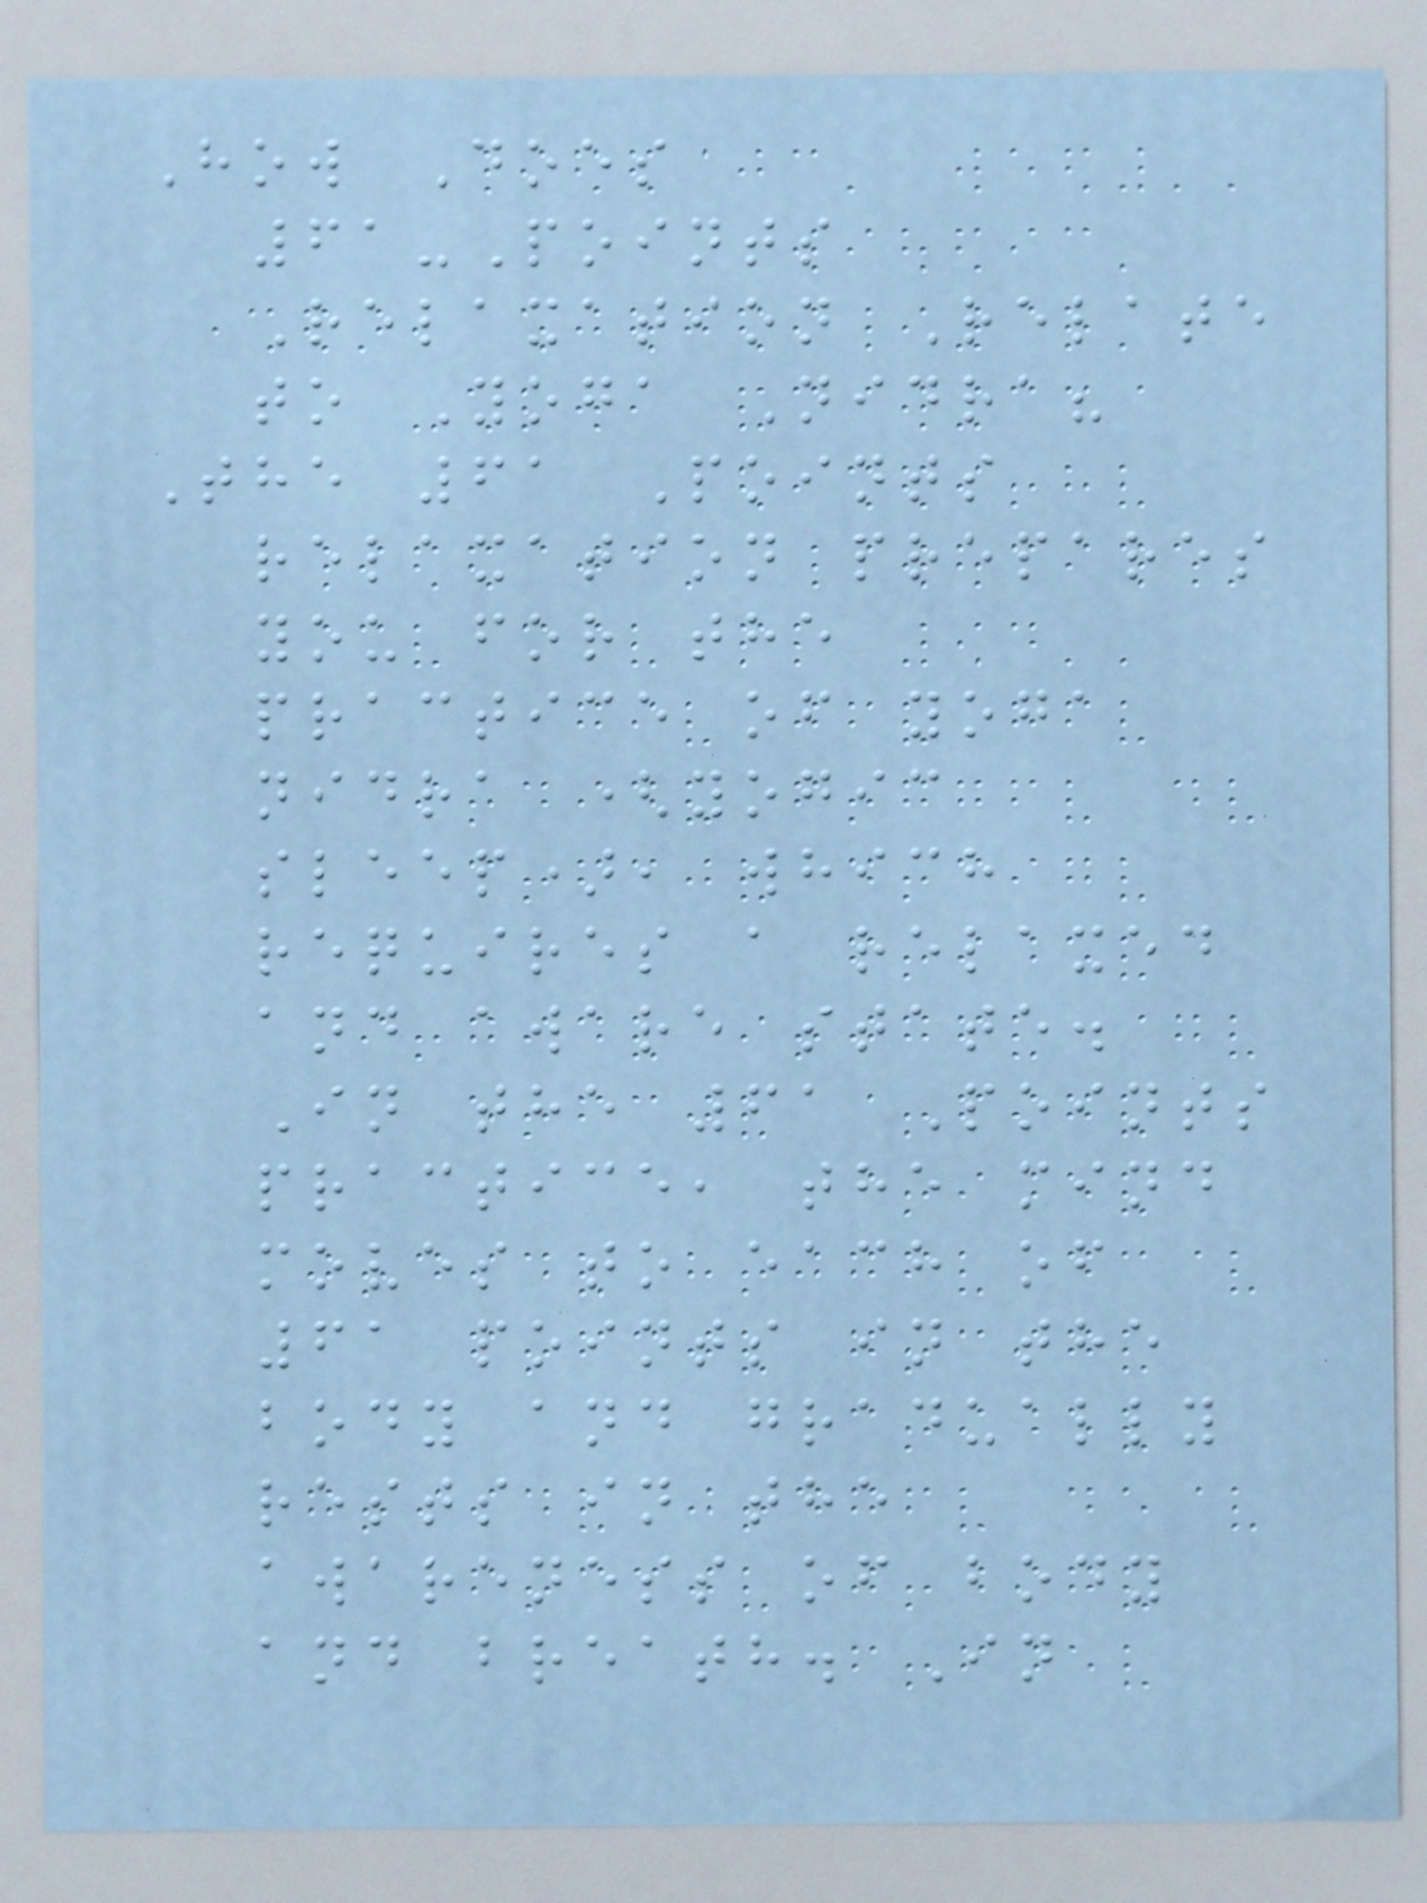How Does
61-Points
Relaxation Relate
to Yoga Nidra?
The 61 Points
relaxation prepares
you for the
practice of yoga
nidra (yogic
sleep), which
requires a relaxed
and aware state.
In the 61 Points
practice, the mind
moves to each of
61 points in the
body and gradually
rests in the
awareness of body
and breath. In
